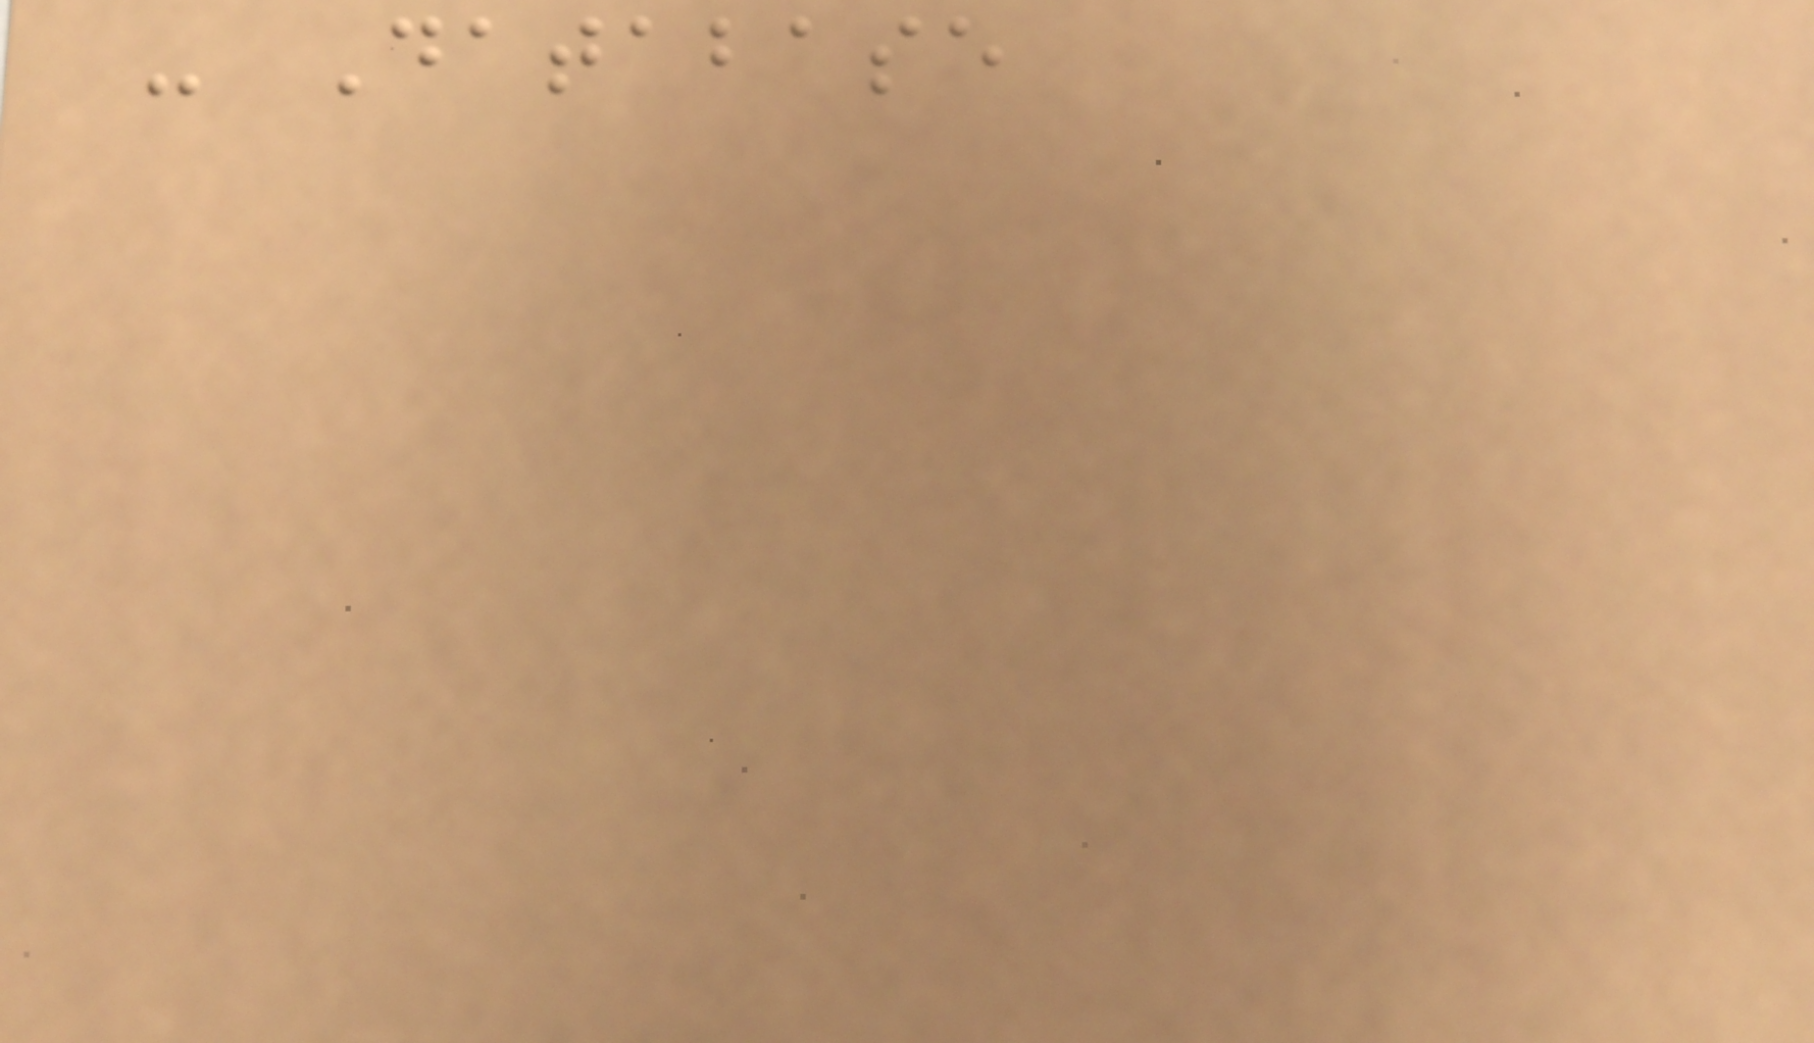- Database
